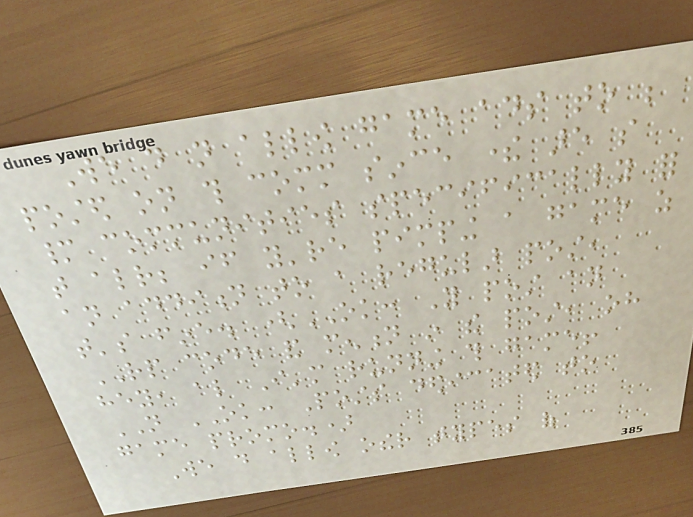We do not allow game ads to be
posted on this comm since there are so
many communities specifically for
that already; if you're pimping a game as
an addition to a regular post,
that's fine. (OK: You post an
RP code and mention in the post, oh
hey, also I'm running this game!
NOT OK: Posts dedicated to
game promo.)
We do allow other types of
